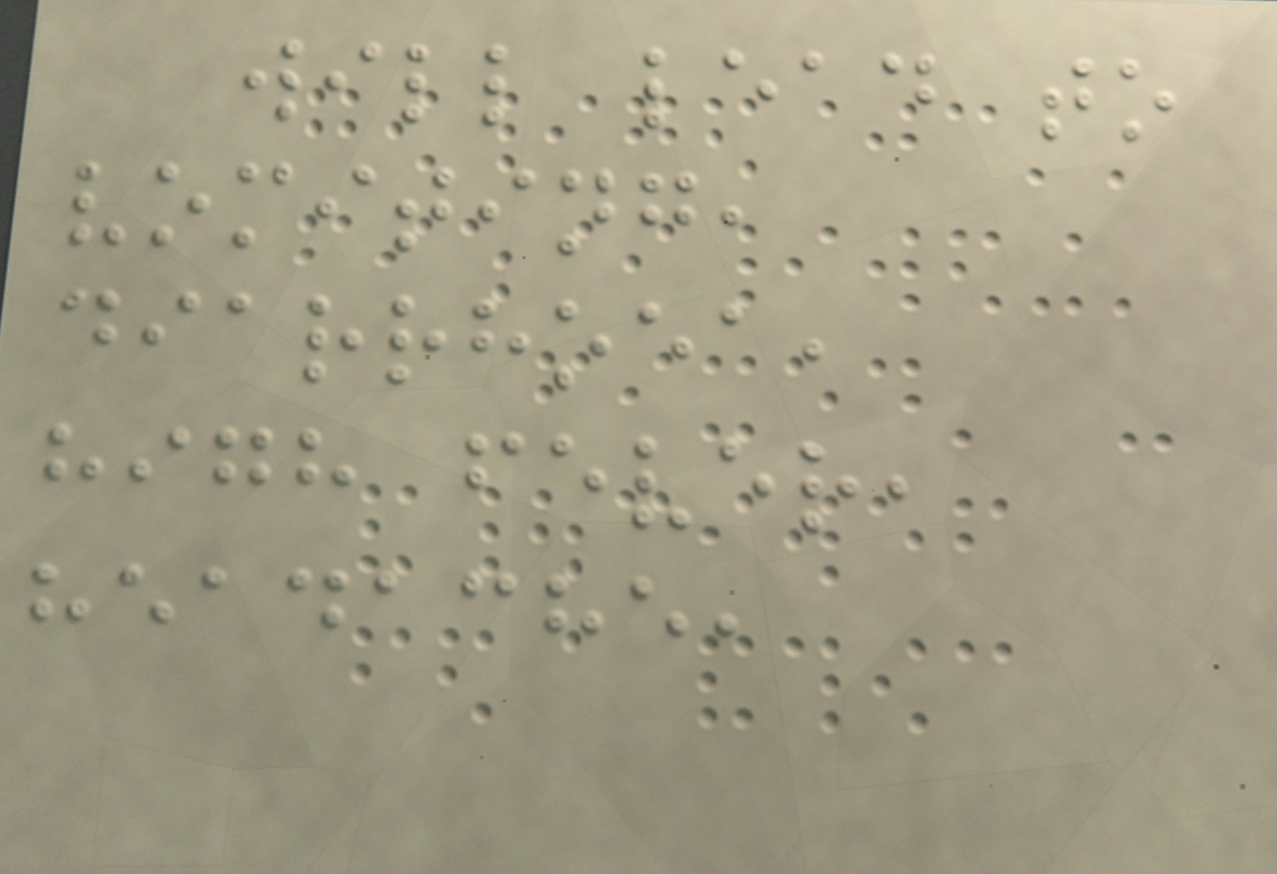will lead to
vomiting,
diarrhoea,
high fever,
headache,
